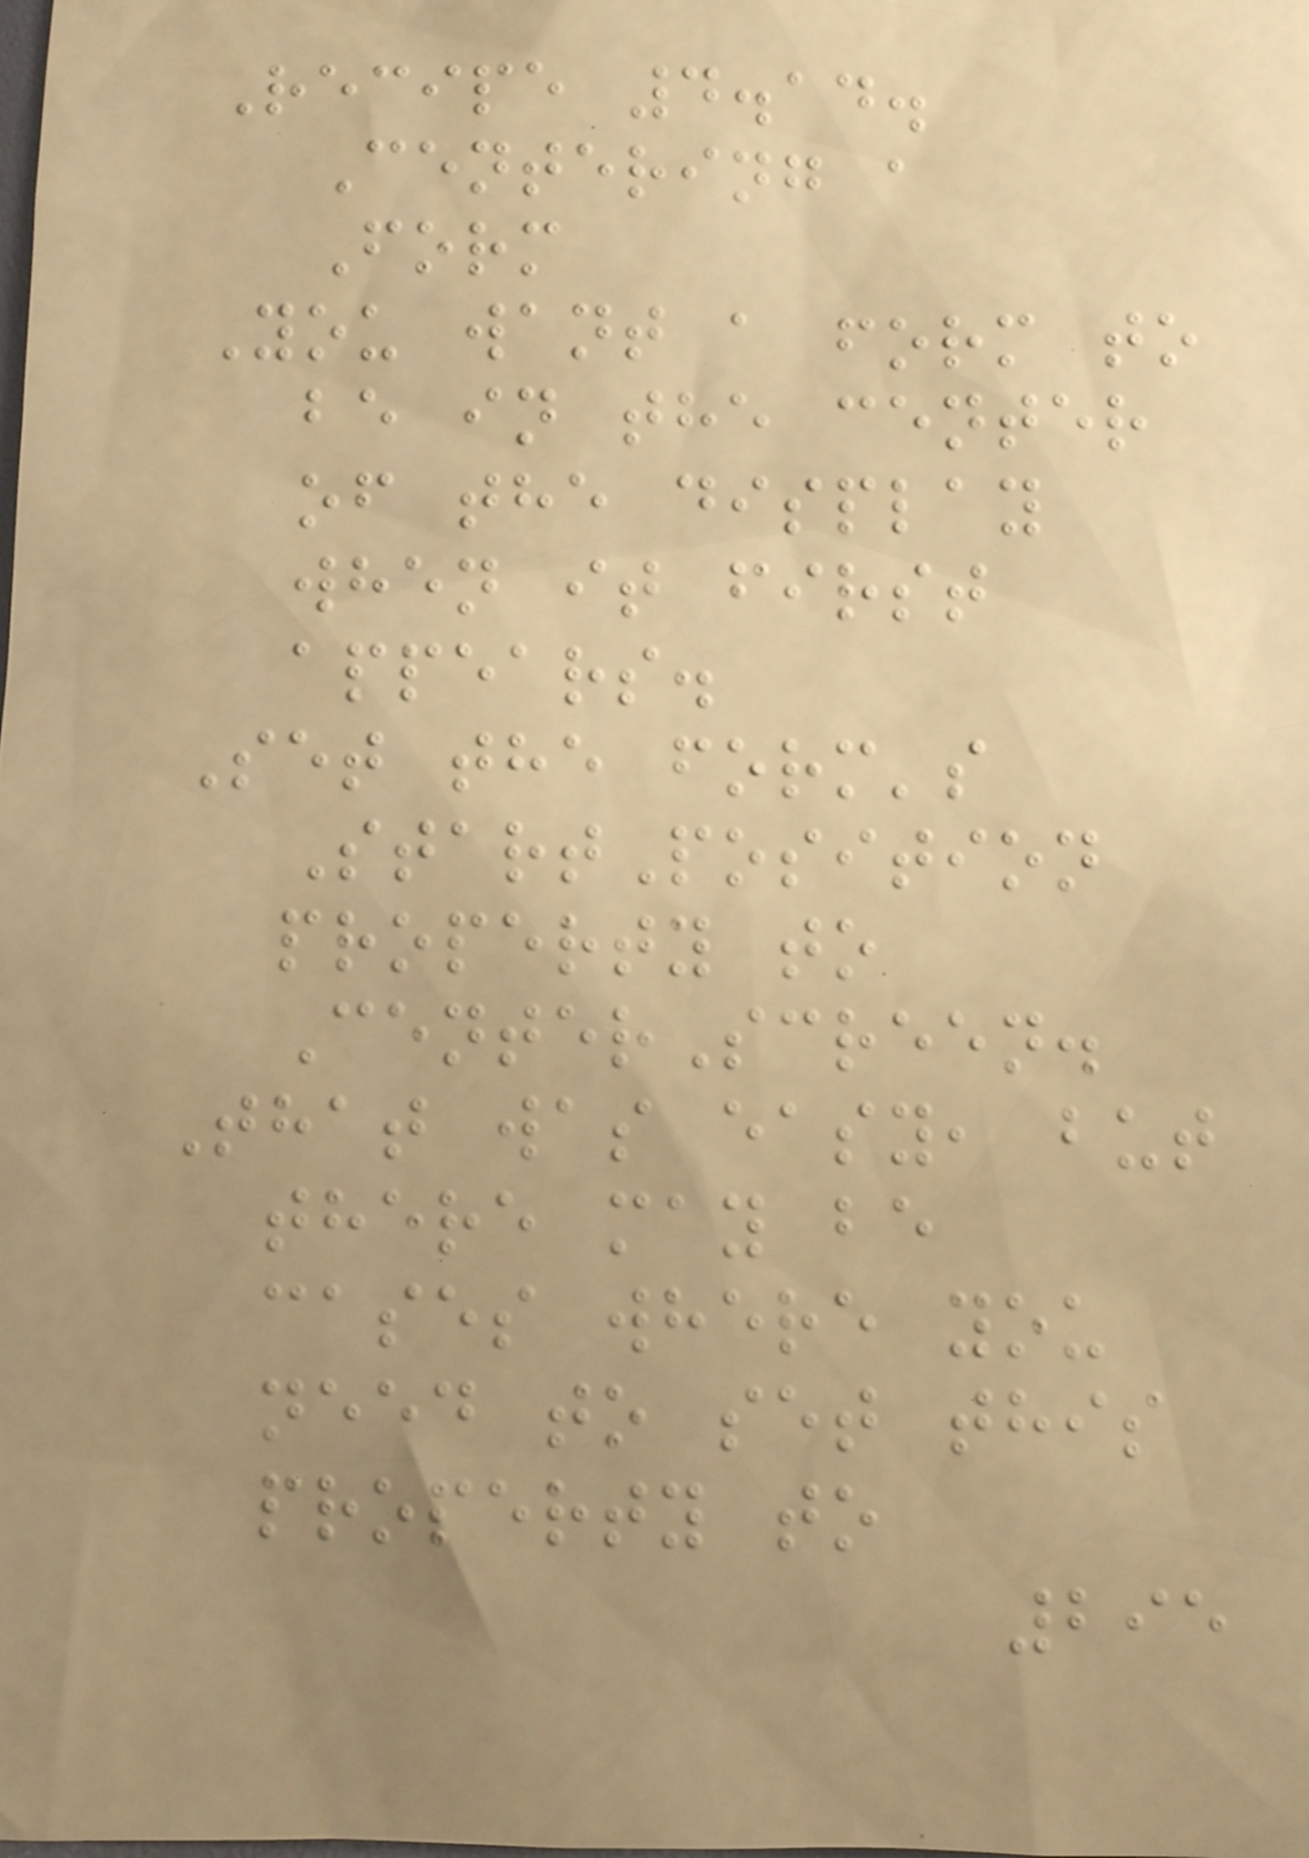Recipe 4.14.
Centering a
Form
You want a form to
be in the center
of the display
when it first
appears.
Set the form's
StartPosition
property to
CenterScreen.
That was easy, but
there may be
cases where you
need to set this
property to
295
